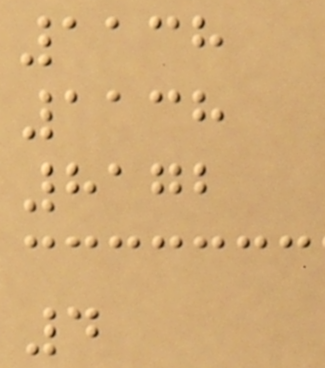1138
1138
8172
4
